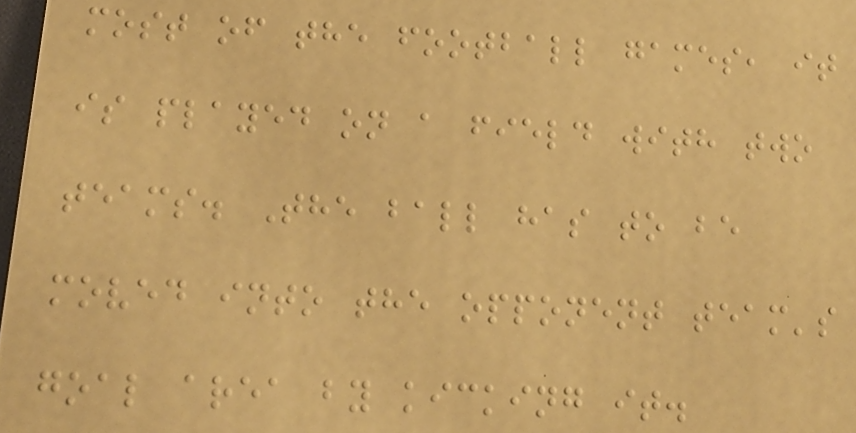most of the football games, it
is played on a field with two
teams. The ball has to be
moved into the opponent team's
goal area by kicking it.
